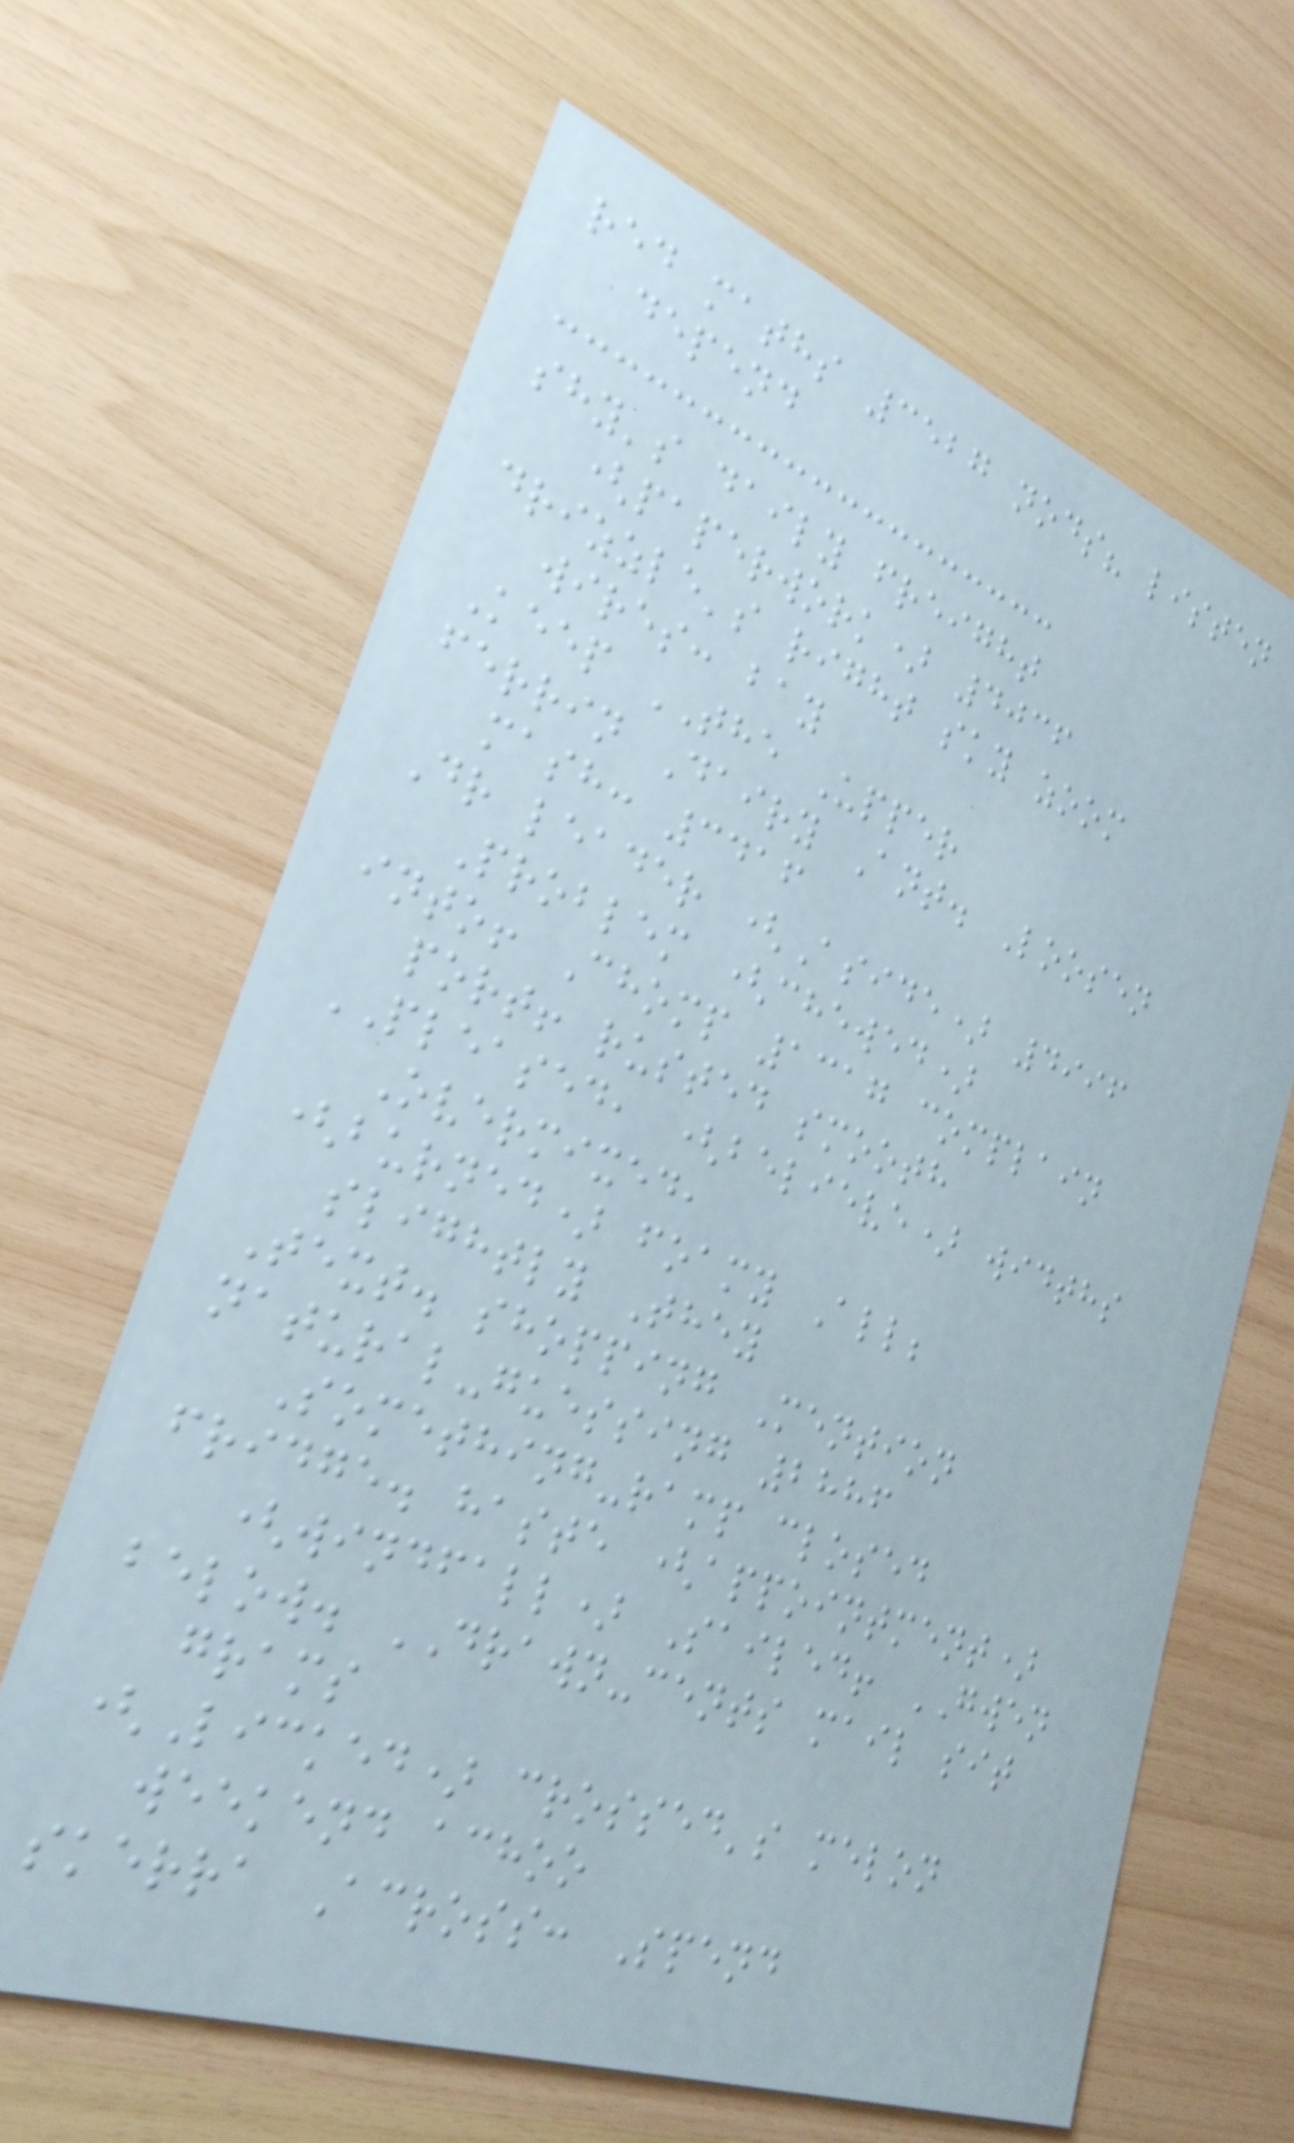red maths 3527 nods? listen
depend
shy's daily freight
(paperwork) 4036
drizzle's right sky zoom
wires: bay
Keep THE Upper
ferrin Dairy Ant. Loosen
mash: 3416
Dr leader (Aside) 4996
Problem (chewed)
into! Chomp 1317 complain
port! rusted smooth
PLEASED, (believe) widths
Overmixed,
(burned) foamy All;
slightly They
Text. shopping Mention
natural-guessing 2886
Something-ramp closed
fridge. haste (appointment)
(windfall) Sailed! GWEN
below. DRAWN-cents mail sit
grams
(Licked) crossed's melon
weekend achoo
skerra Across: Spend
